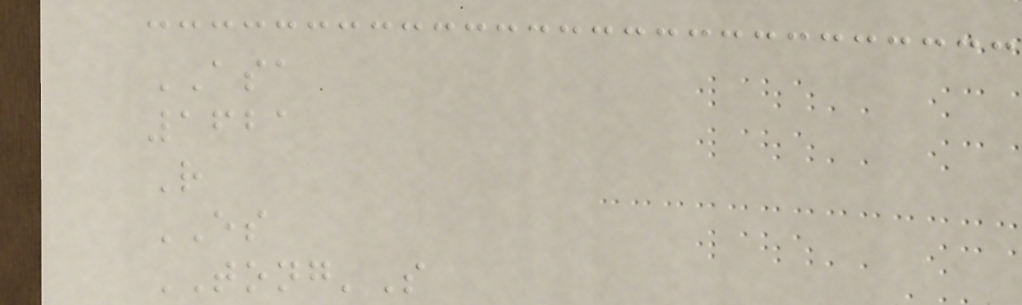ASA
1621
R
ES
TONG'S
